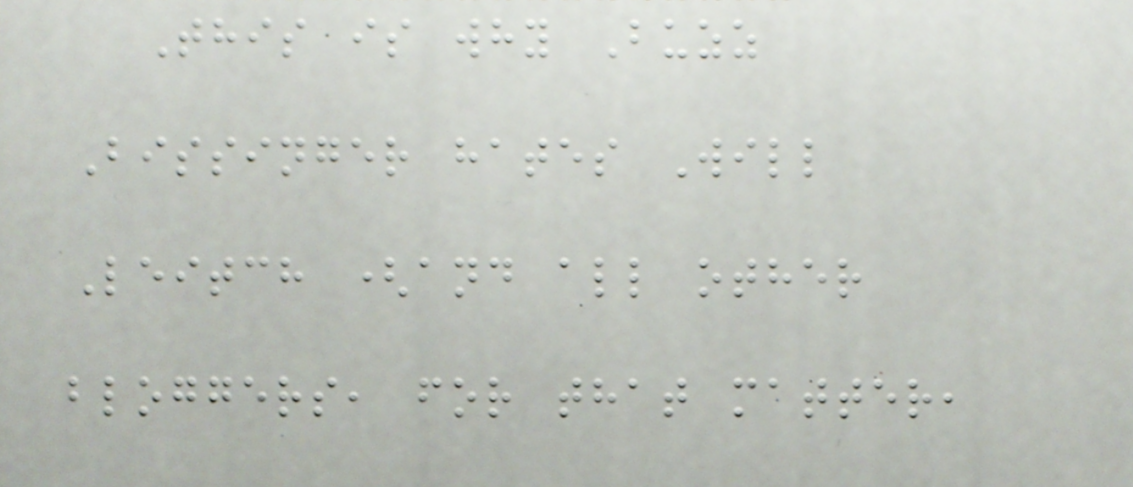This is why Buzz
Bissinger hates Will
Leitch (and all other
bloggers, for that matter,
